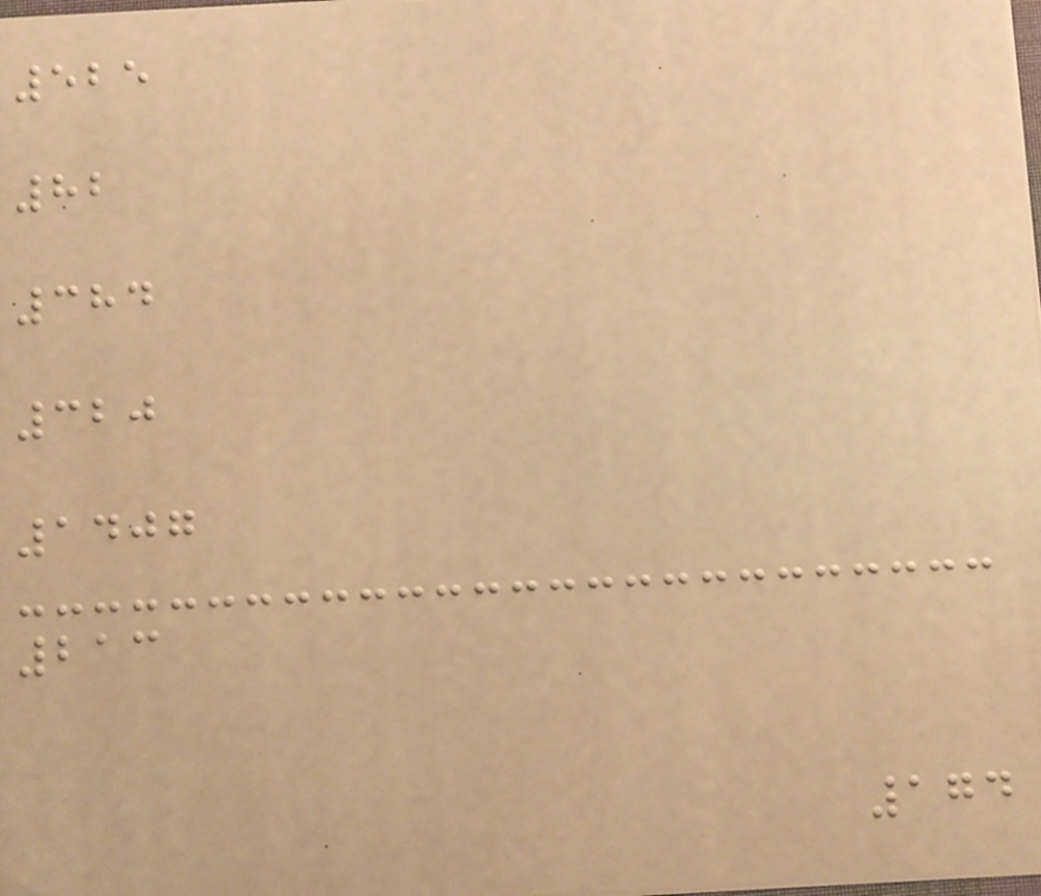525
82
384
320
1407
213
174
